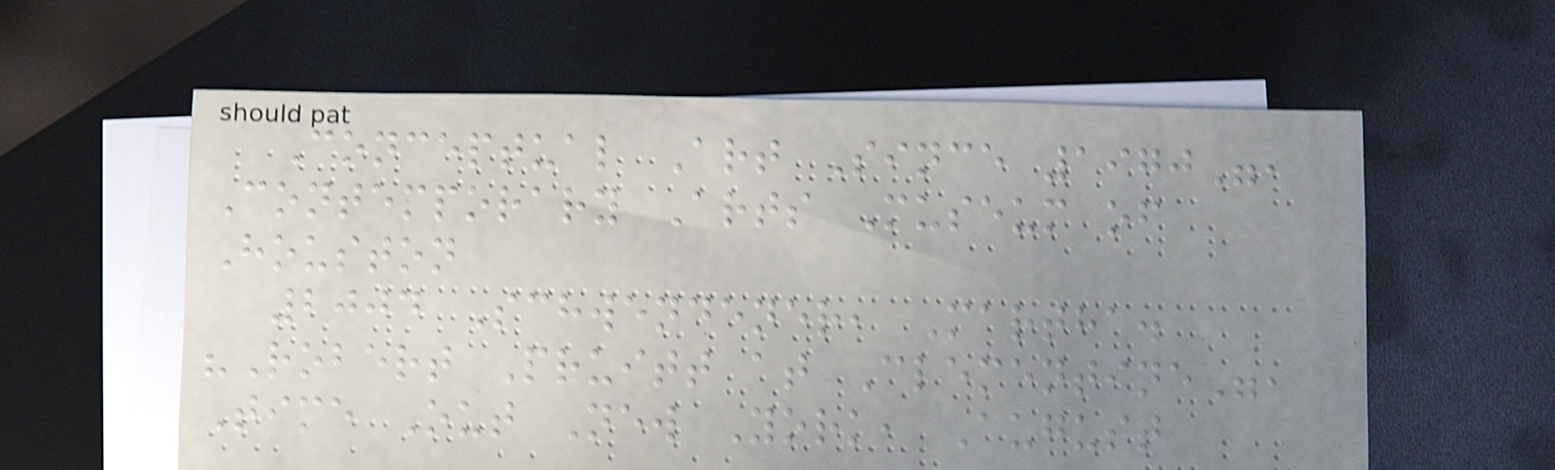Conceptual Art Since 1970",
Contemporary Arts Museum of
Houston
2004 Schwendener, Martha.
"Robert Pruitt at Clementine",
Time Out New York, August
